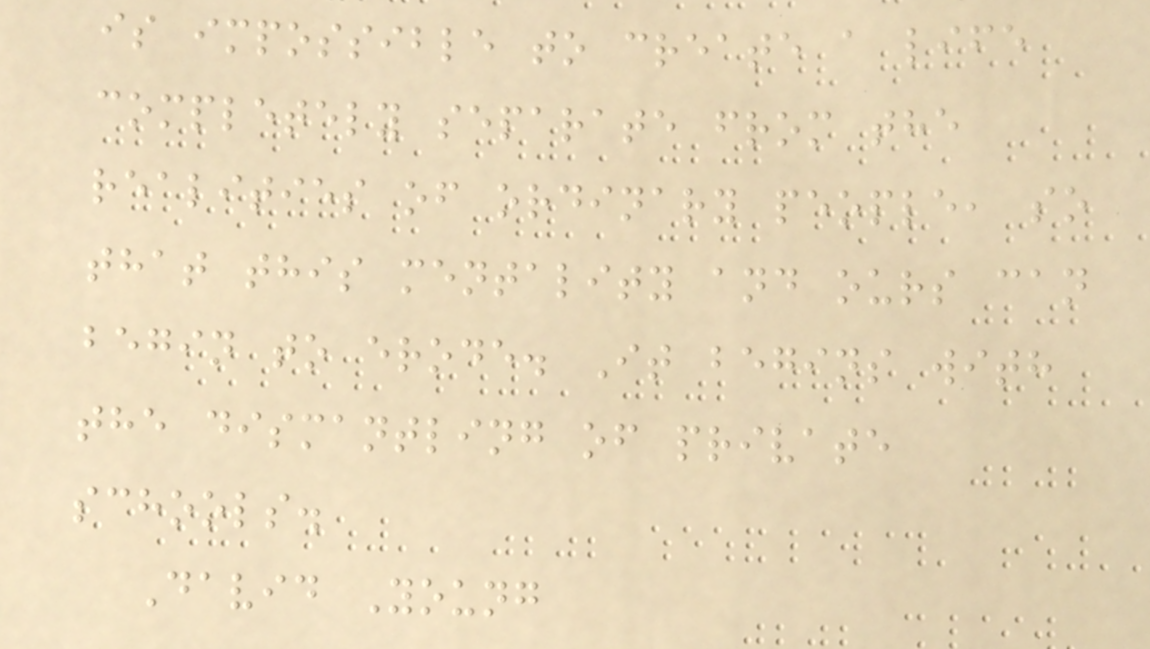is impossible to create a life
completely separate from the
realities of ordinary people, so
that this mentality and ours can
begin to erode. It begins with
the dismantling of private
schools.
David Young
